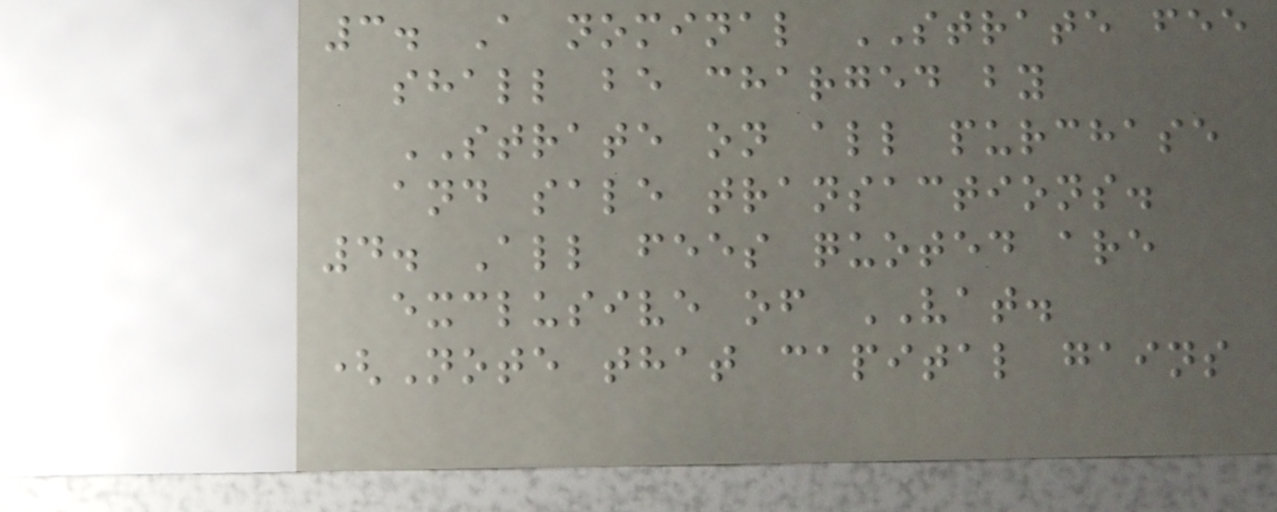3. A nominal STRATE fee
shall be charged by
STRATE on all purchase
and sale transactions.
4. All fees quoted are
exclusive of VAT.
(Note that capital gains
